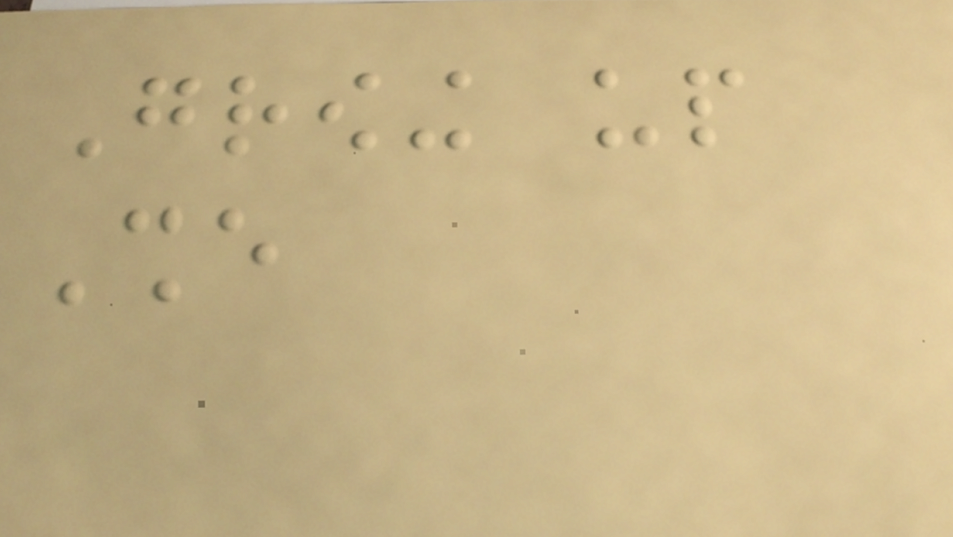Growing up
She
